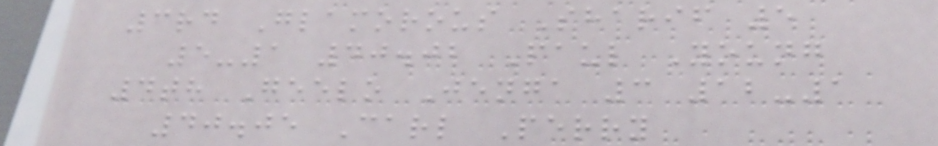3rd Glamorous Sharif 5
5-1 40.02 Paul Young
4th Geelo Jenga 3 12-1
40.05 Carl Perry
